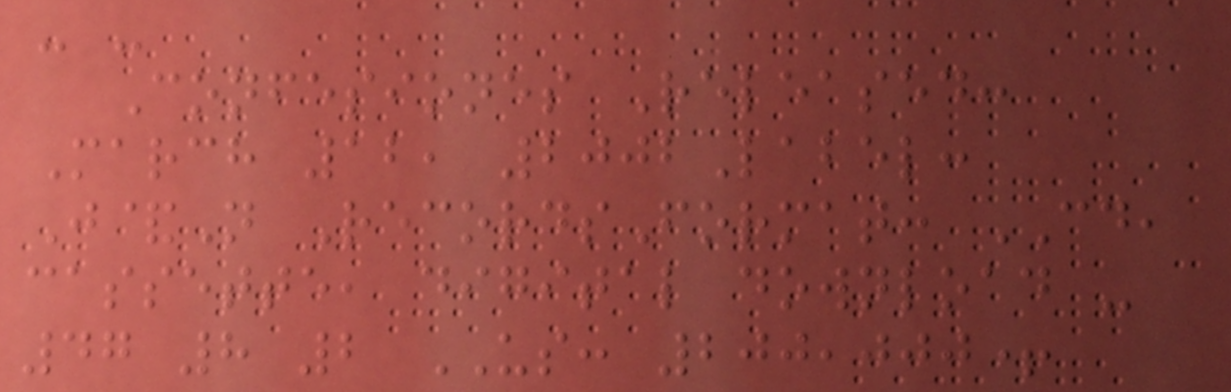- -
Confesiones Released:
March 12, 2002Label:
J&N RecordsFormat: CD,
cassette, digital download -
47 8 2 US: 200,000+
